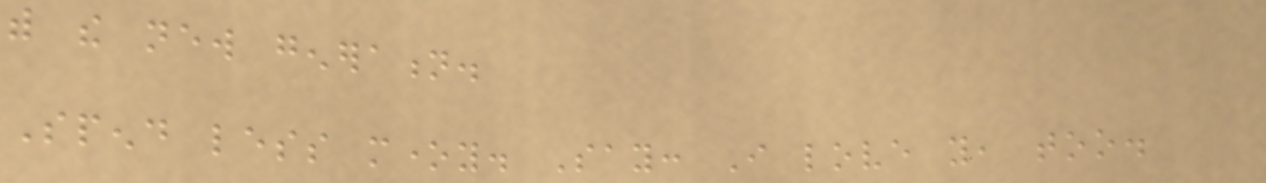with the new generation.
Spend less money. Say: I love you, too.
